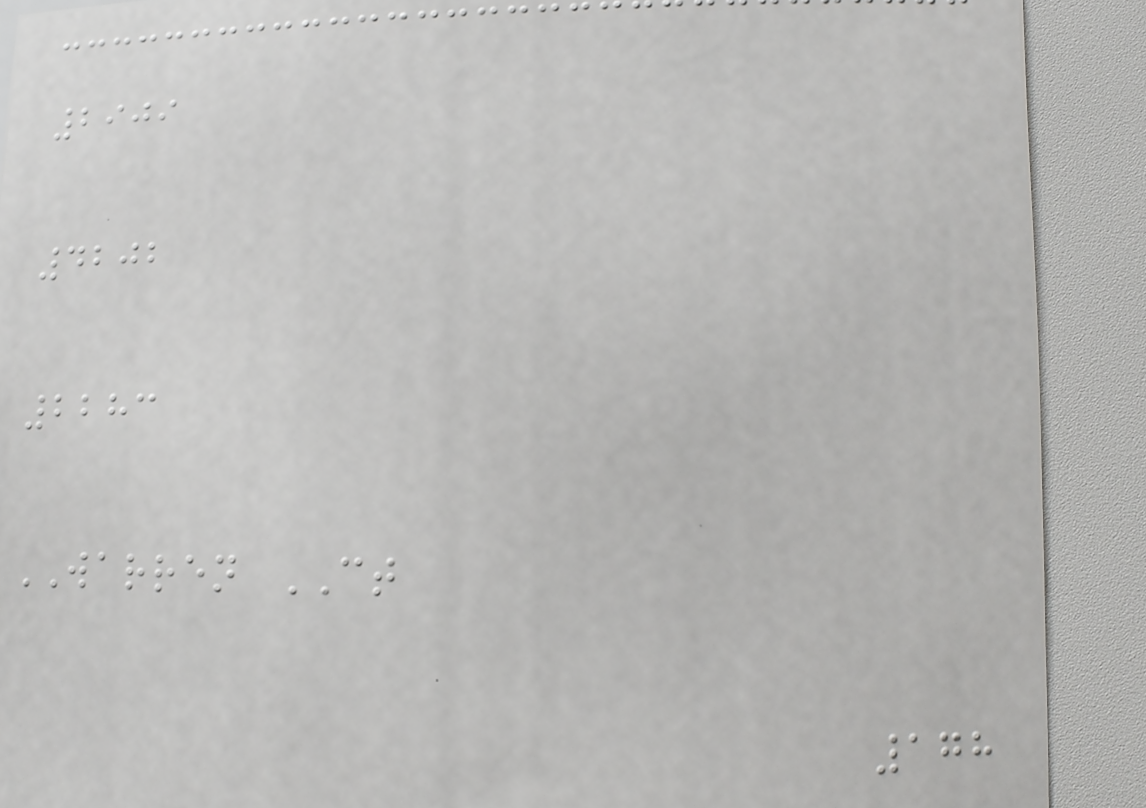2909
4202
2283
WARREN CT
178
